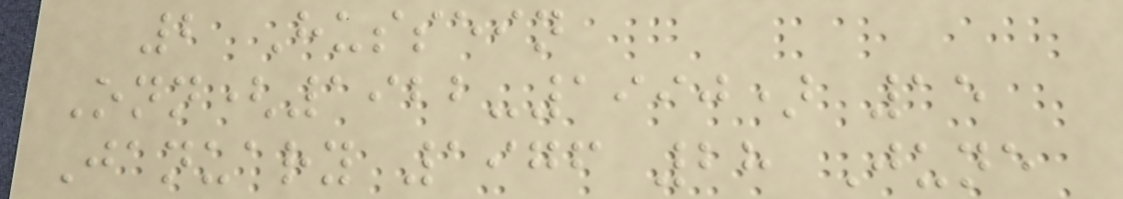2 Hussein
Onn(1922-1990) 15
January 1976 28 June
